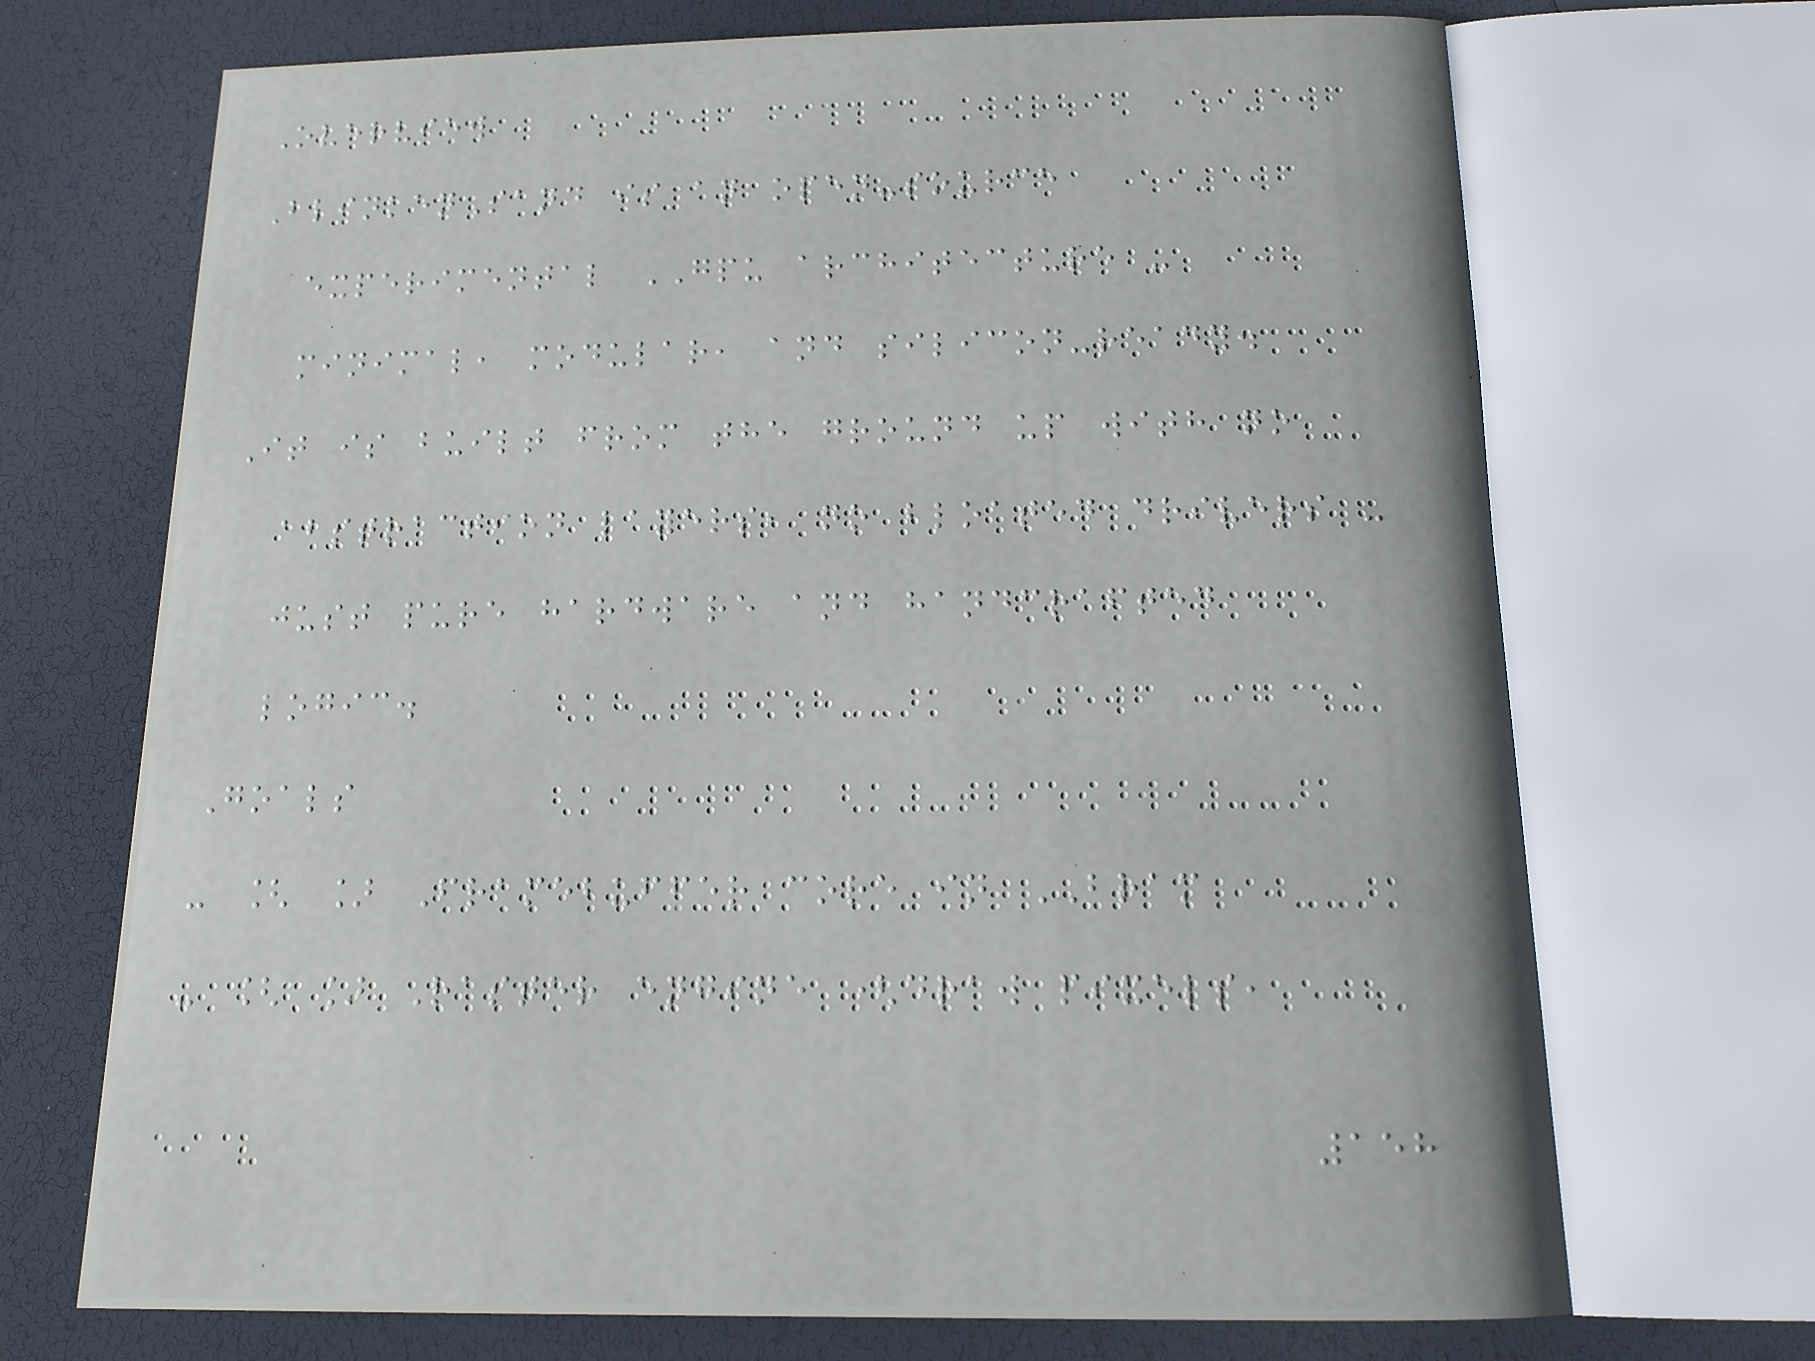Overview
BlinkenSand is an open-source
experimental GPU architecture -
minimal, modular, and silicon-ready.
It is built from the ground up with no
abstraction layers, no bloated drivers -
just pure hardware and handcrafted
logic.
Goals
- [ ] Framebuffer core in BRAM
- [ ] Raster engine (draw pixels,
158
